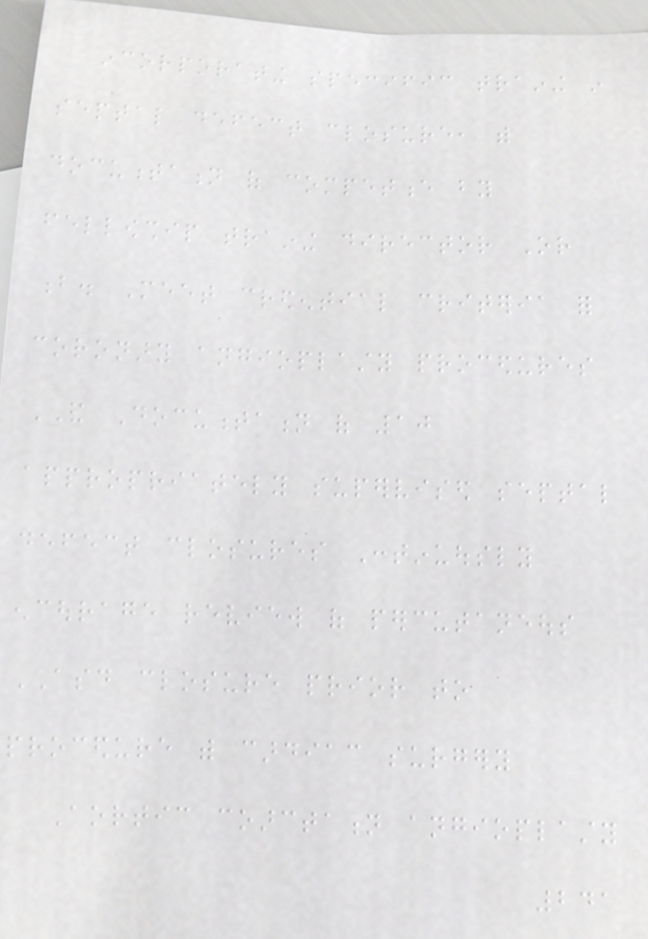incorporating specific training in
septal defect closure, with
documentation of competence by
fellowship training director Or
b. Meet credential criteria for
coronary angioplasty procedures
AND Documentation of 10
appropriately supervised septal
defect closures Continuously
encourage review of percutaneous
ASD closure prior to
procedure with cardiac surgery
Aortic coarctation angioplasty
241
